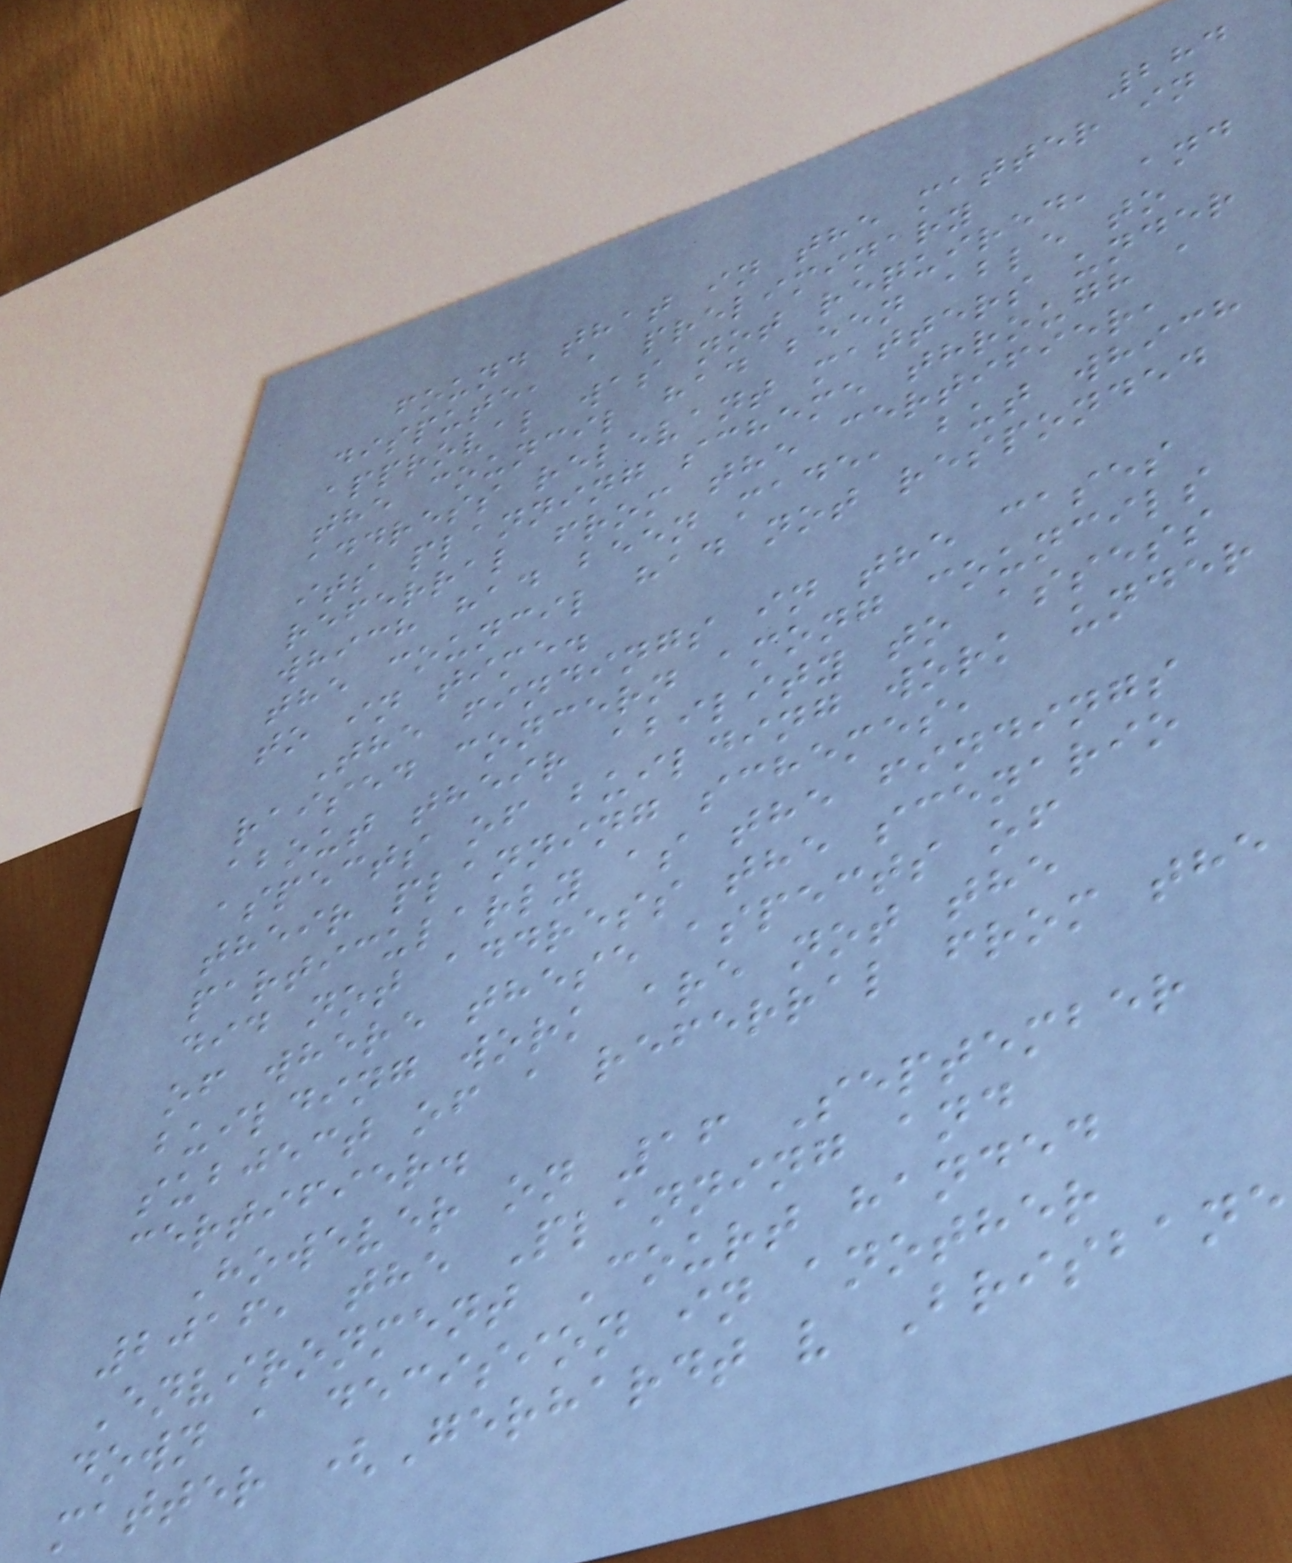284
found that in the matter in
dispute, a preliminary
approval was not required, and
the council had been able to
address relevant matters under
its planning scheme through a
referral from the certifier,
which had been made, but which
the council had not responded
to in time.
The findings in the cases
raised concern among councils
about their ability to assess
aspects of building work under
their planning schemes,
particularly as the findings
did not address the scenario
of where these aspects of
building work are not the
subject of a referral from the
certifier.
However on 16 September
2016, the Planning and
Environment Court handed
down a decision in another
matter (Gerhardt v Brisbane
